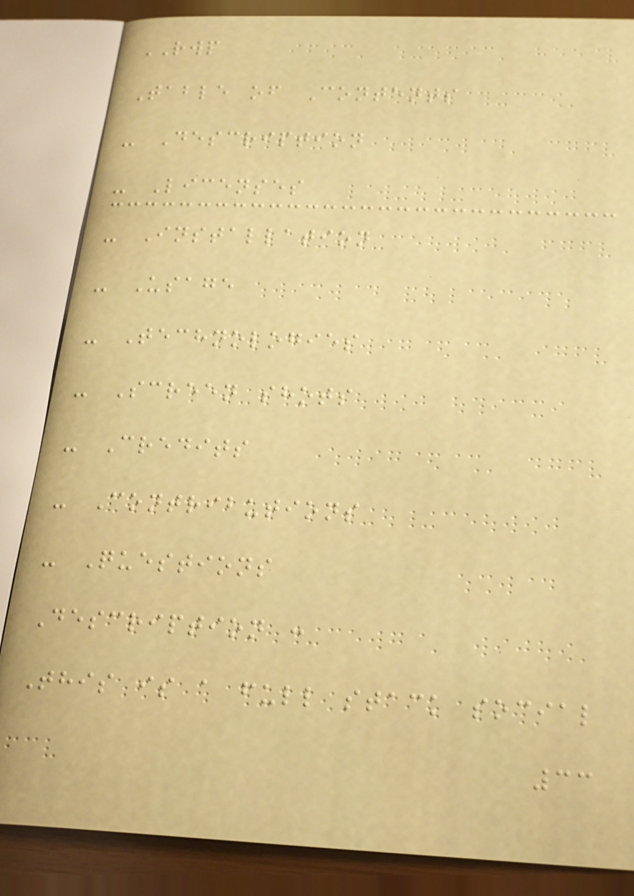RWP
Table of Contents
- Description
- Licenses
- Installation
- Usage
- Technologies
- Screen shots
- Credits
- Contributions
- Questions
Description :
This is a full stack social
33
